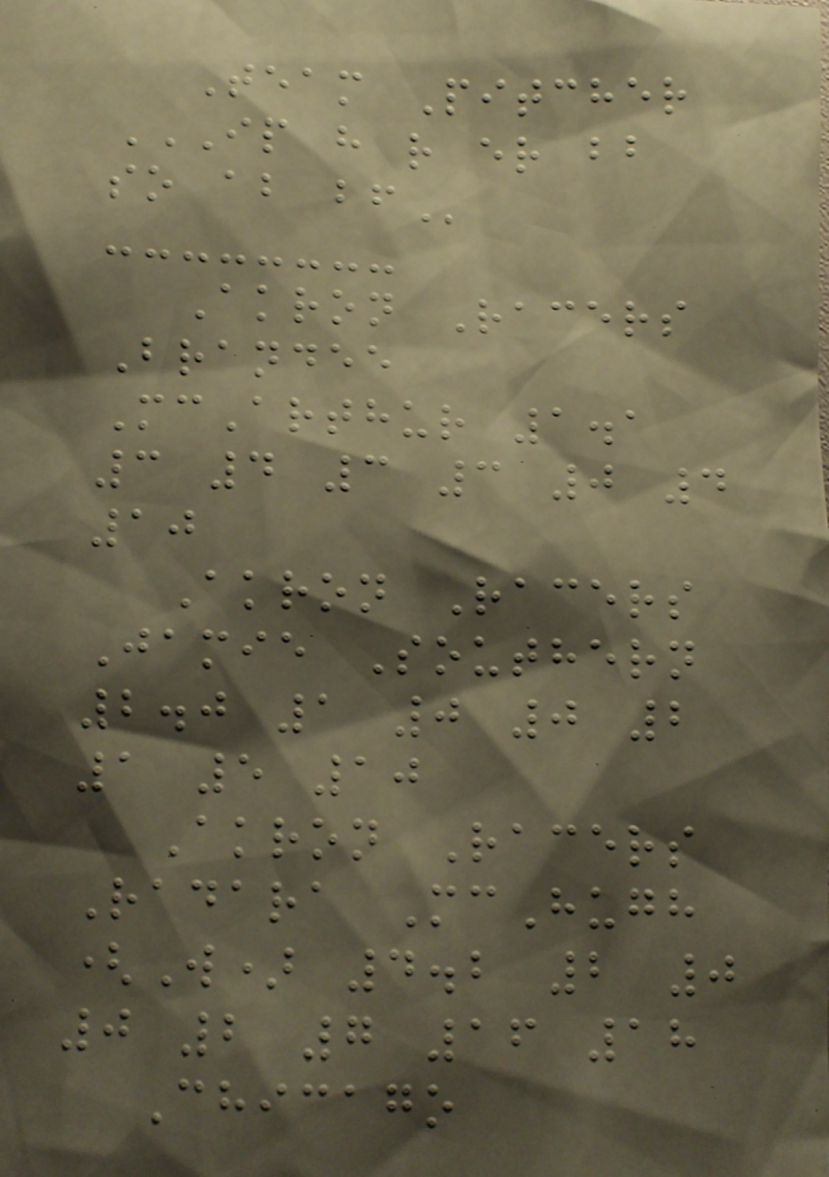Team Pitcher
IP H R ER BB
SO AB BF
Akron Racers
Brandee
McArthur 1.1
3 4 3 3 0 4
10
Akron Racers
Jamie Southern
2.0 1 0 0 2
1 5 10
Akron Racers
Radara McHugh
(W) 4.2 2 0
0 2 7 16 18
Chicago
